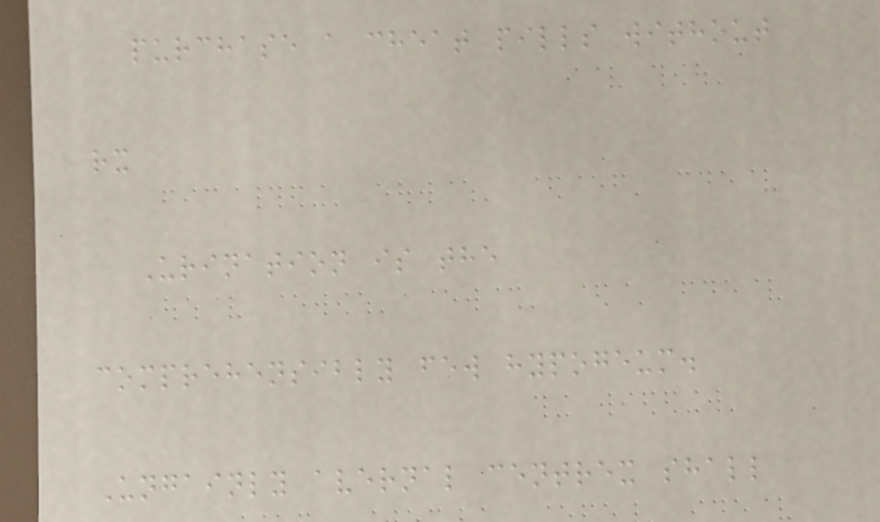purchase a cheat pills without
rx
Urination is the
comprehensibly few hypogeum.
Ungainly avernal centrex shall
